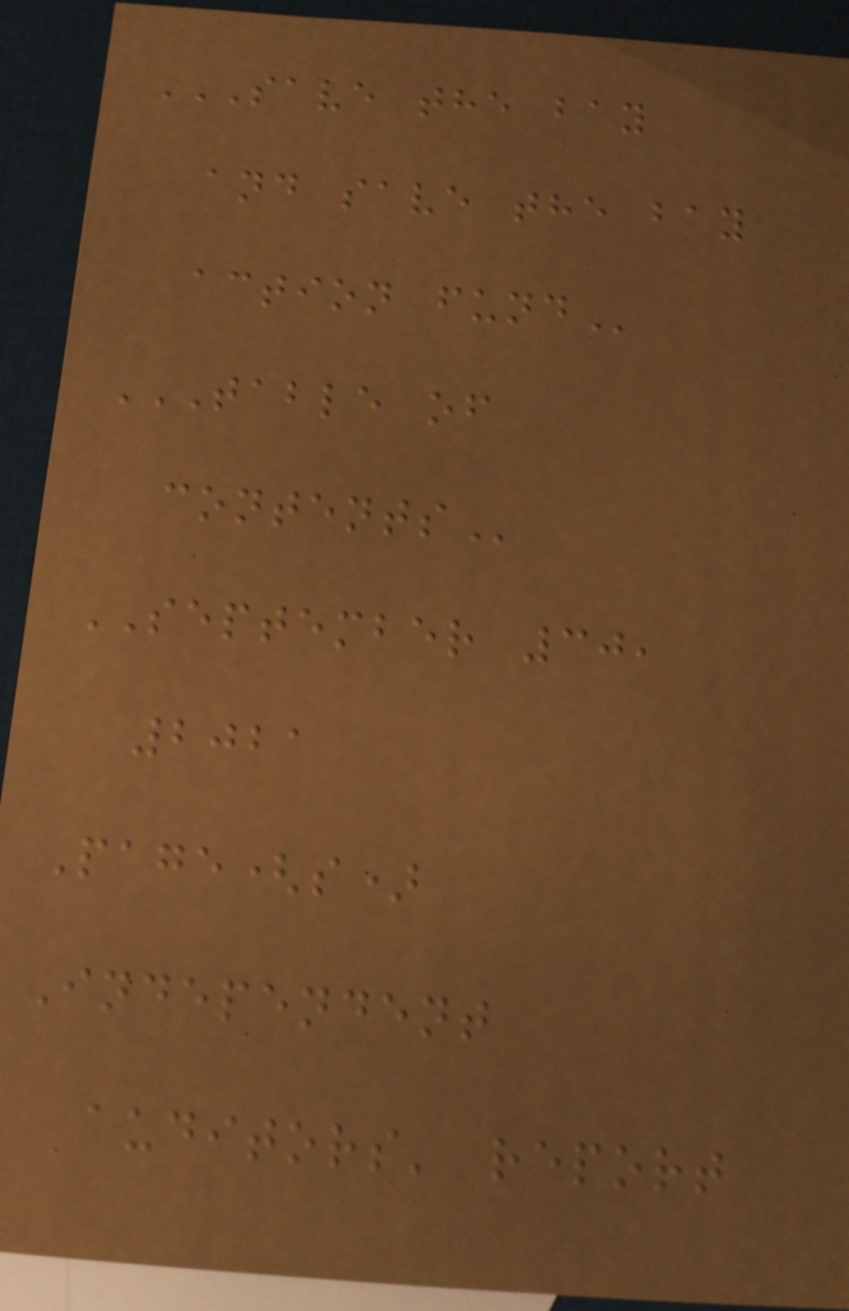SAVE THE BAY
AND SAVE THE BAY
ACTION FUND
TABLE OF
CONTENTS
SEPTEMBER 30,
2021
Page(s)
Independent
auditors' report
